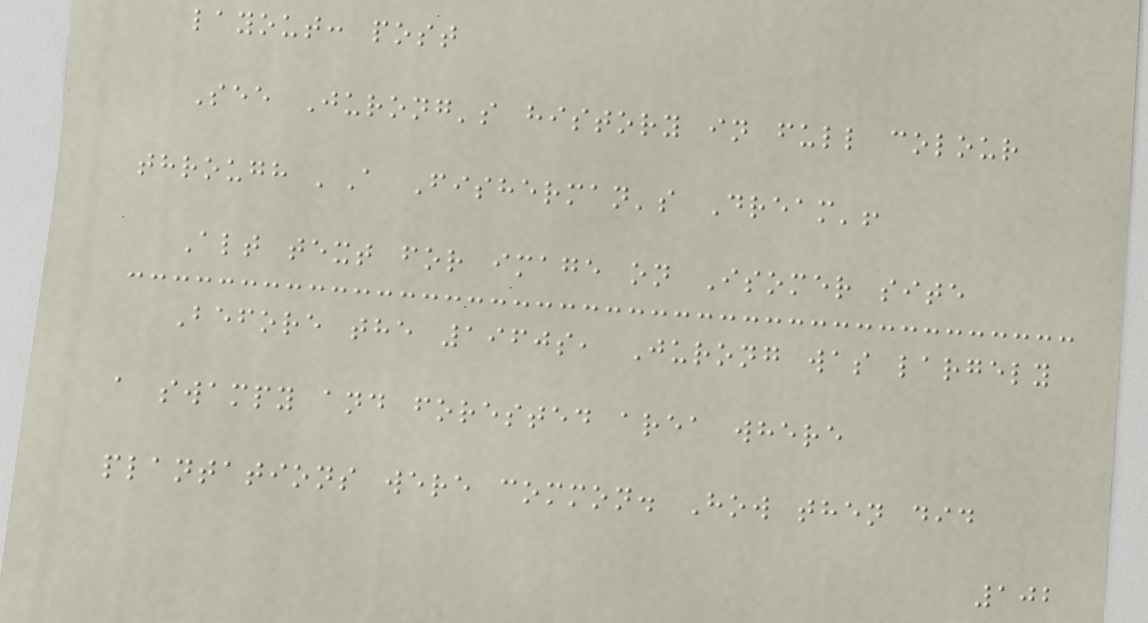layout: post
See Jurong's history in full colour
through 'A Fisherman's Dream'!
Alt text for image on Isomer site
Before the 1960s, Jurong was largely
a swampy and forested area where
plantations were common. How then did
102
